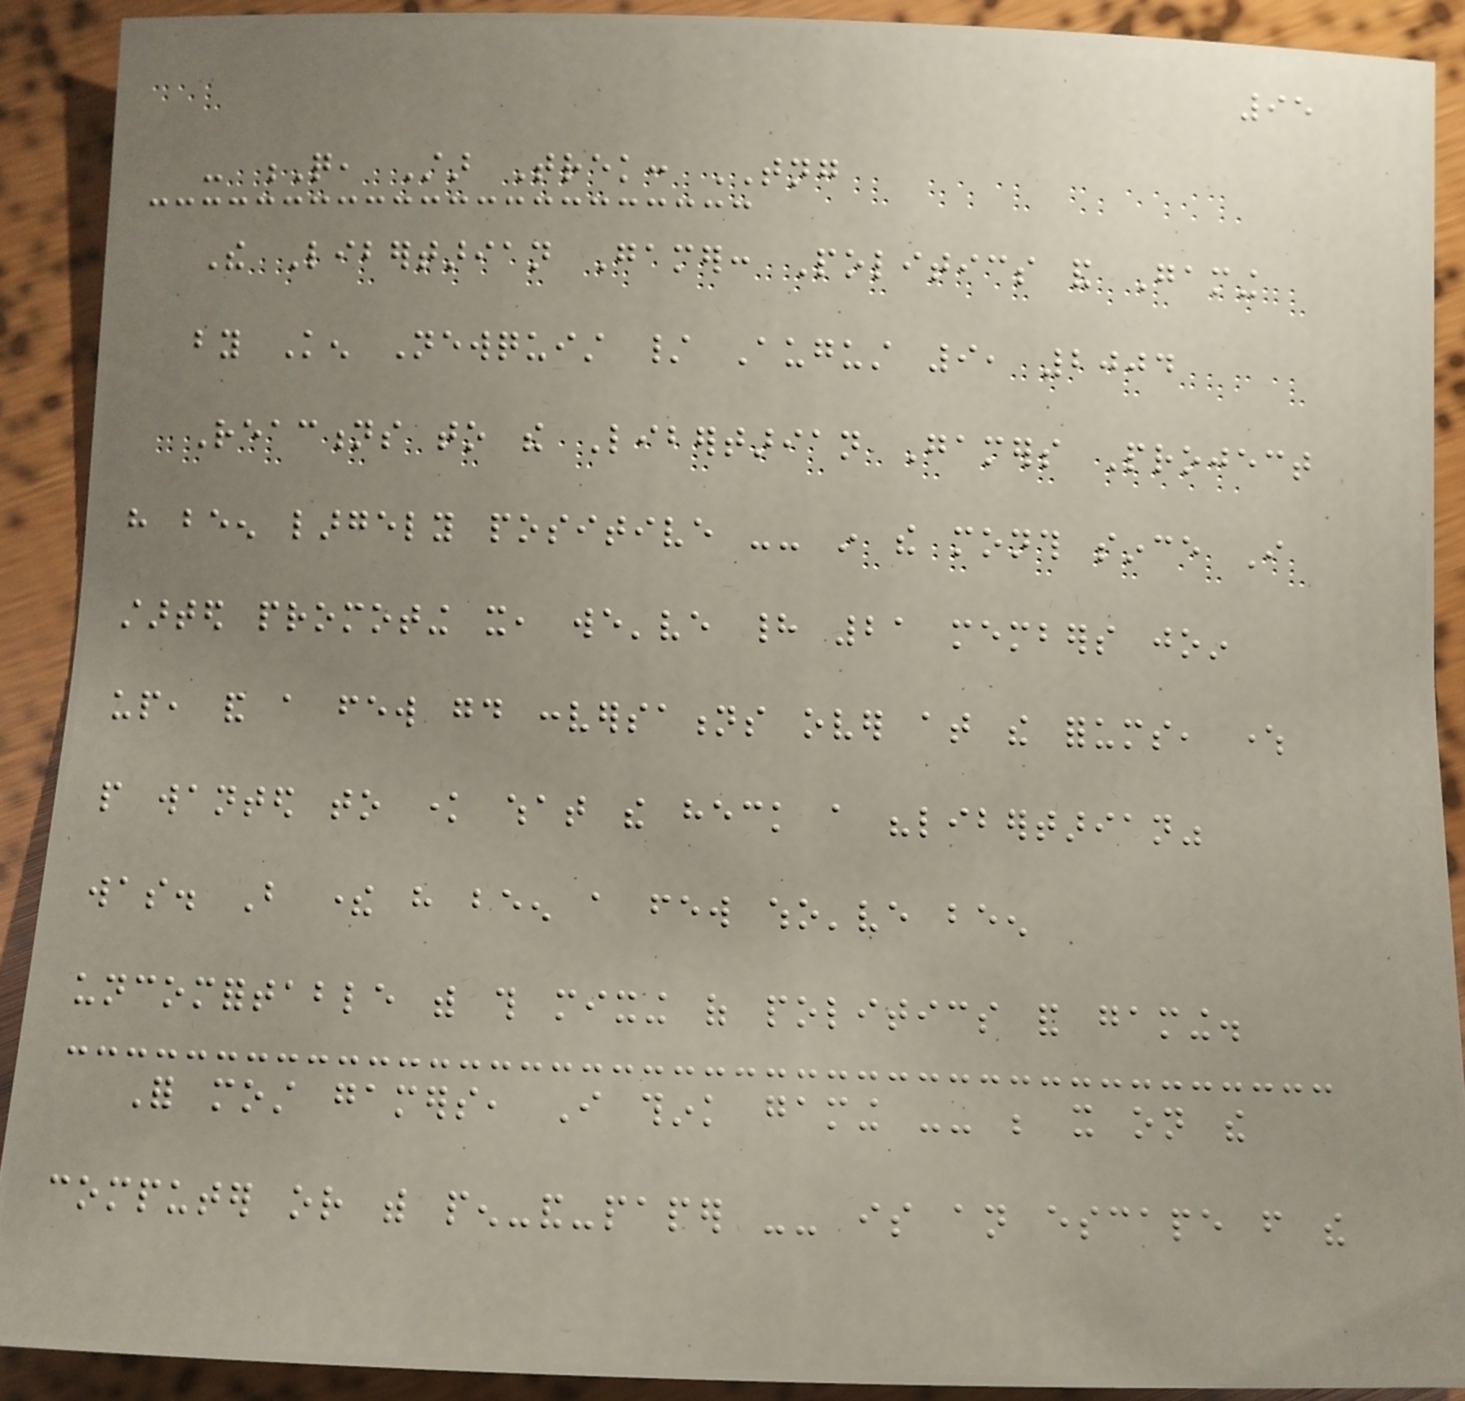95
- Q, Star Trek: TNG
The Libertarian Gamer: Politics and Gaming
by Ken Newquist / August 9, 2004
Reactions to the Libertarian Gamers Project
have been largely positive -- in the month since I
started promoting it, we've had 21 members join
up, and a few good conversations over at the forums, where
people wanted to know what the heck a "libertarian"
was. But there have been a few who've been
uncomfortable with this mixing of politics and gaming.
For most gamers, I think gaming -- be it on the
computer or with pen-and-paper -- is an escape from the
